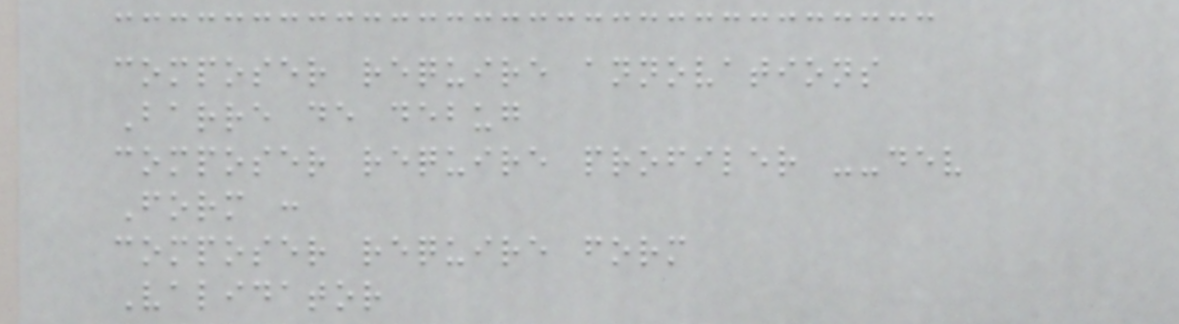composer require annovations
Barre de debug
composer require profiler --dev
Form :
composer require form
Validator
